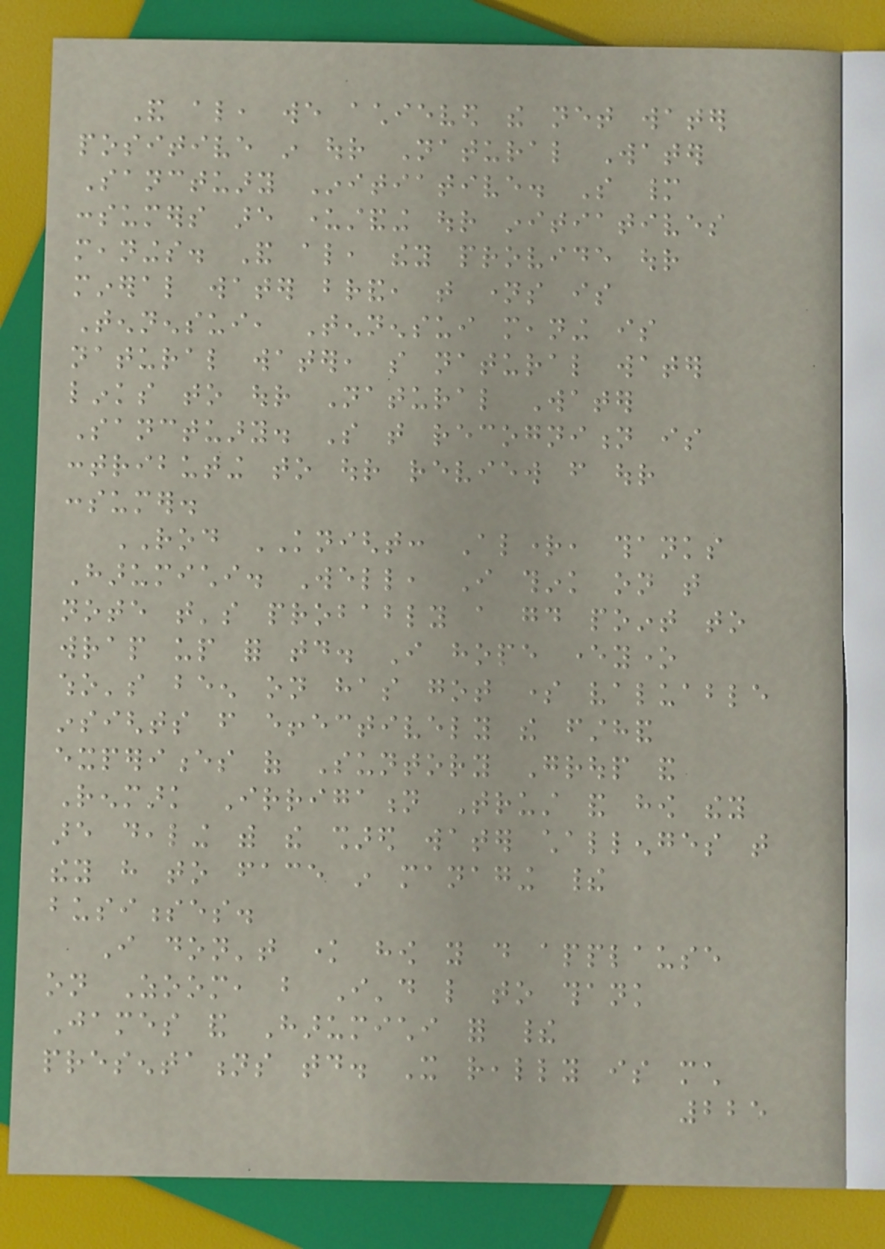And also, we achieved the net water
positive in our Natural Water
Sanctuary Initiative. So many
consumers are understanding our initiatives
meanings. And also, they provide our
mineral water brand, that names is
Tennensui, Tennensui meaning is
natural water, so natural water
links to our Natural Water
Sanctuary. So that recognition is
contributing to our review from our
consumer.
ROD KNIGHT: Alright, thanks
Harumichi. Well, I think on that
note that's probably a good point to
wrap up for today. I hope everyone
who's been on has got some valuable
insights from effectively the firsthand
experiences of Suntory Group and
Renmark Irrigation Trust and how they
are dealing with the shared water challenges that
they have to face in managing their
businesses.
I don't know how you do applause
on Zoom, but I'd like to thank
James and Harumichi for their
presentations today. It really is much
225
